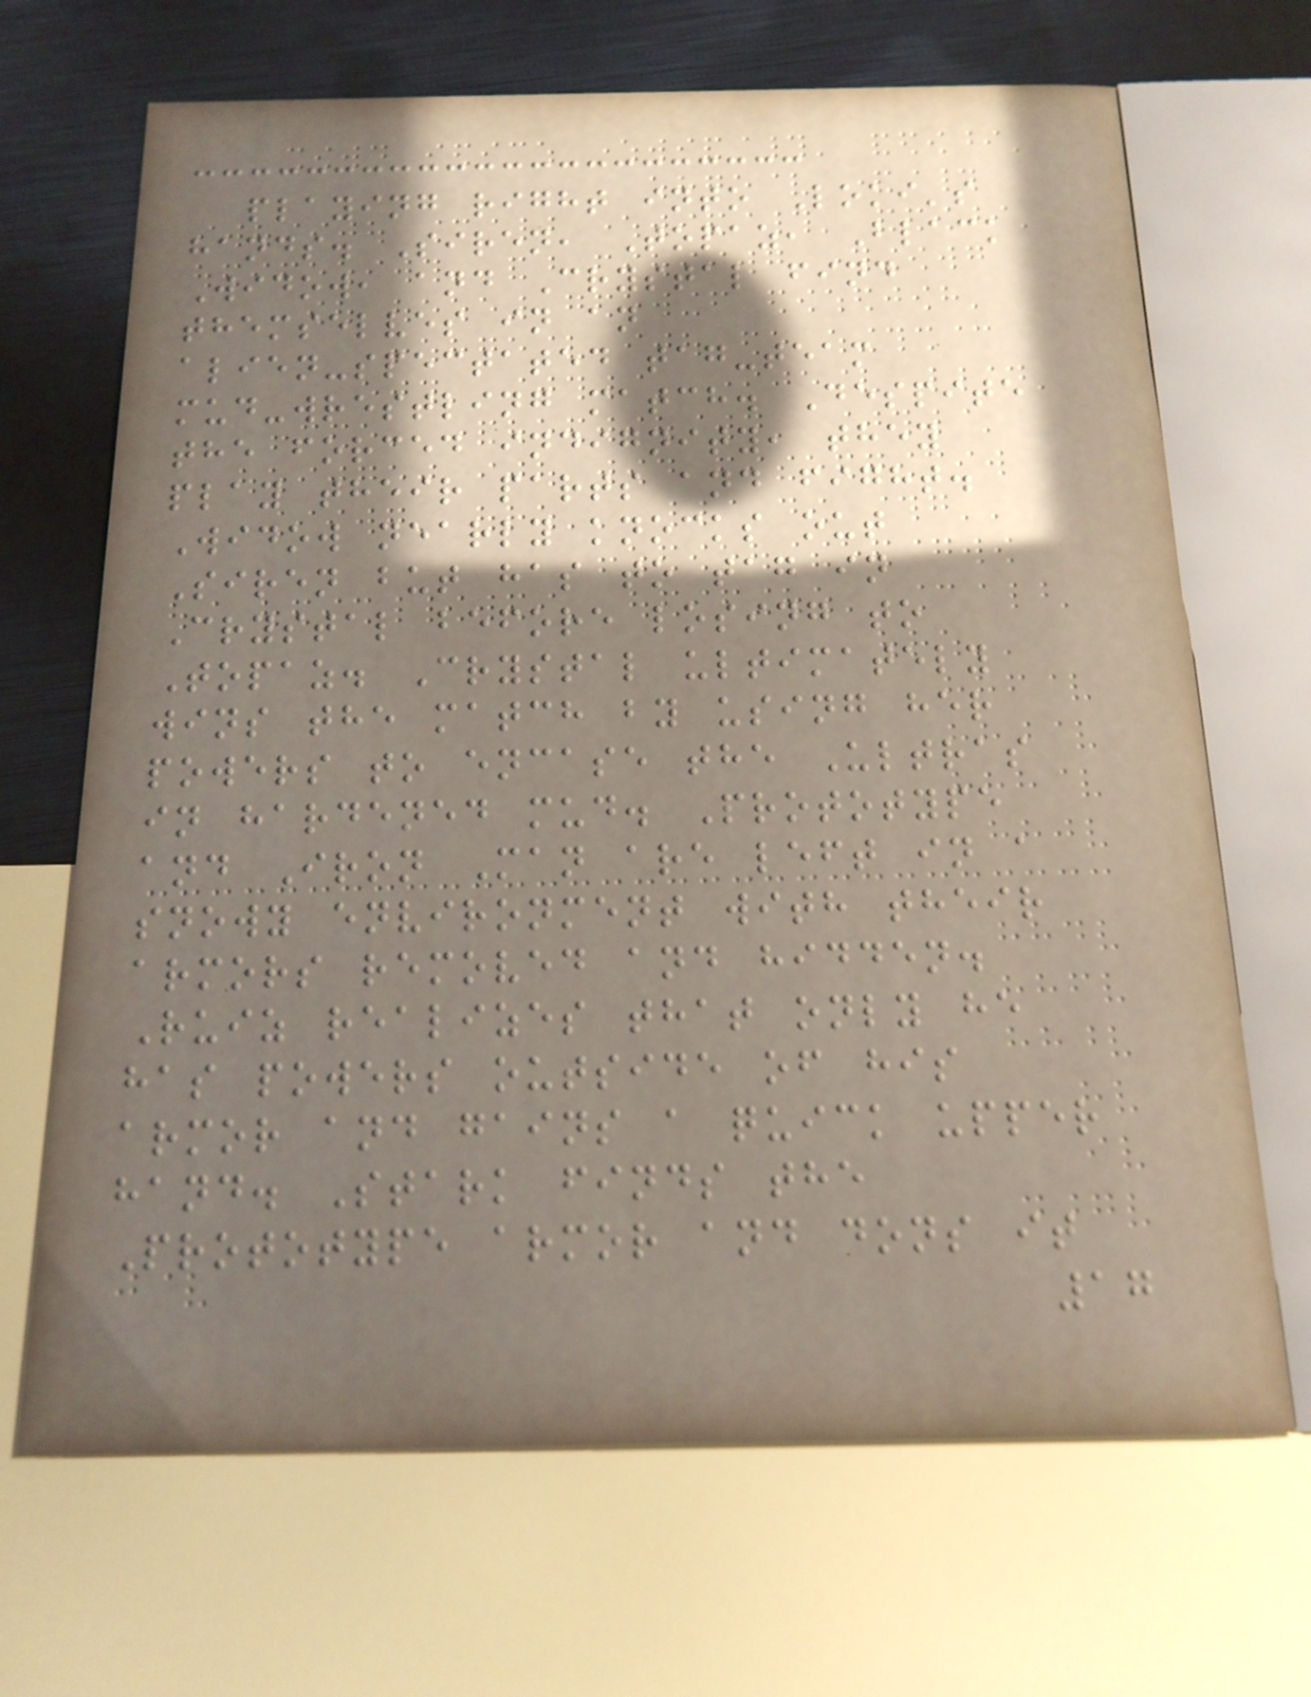playing right into Loki's
hands. Siren, Topaz, Black
Widow, and Crystal find
themselves in an
alien-spectated tag-team
mud-wrestling match. Despite
the forced indignity, they
play their parts and fight.
Widow nearly knocks out
Siren but has to tag in
Crystal before losing to
Topaz. Crystal ultimately
wins the match by using her
powers to encase the Ultras
in hardened mud. Prototype
and Iron Man are left in a
snowy environment with their
armors removed and hidden.
Ruiz realizes that only he
has powers outside of his
armor and gains a quick upper
hand. Stark finds the
Prototype armor and dons it
17
